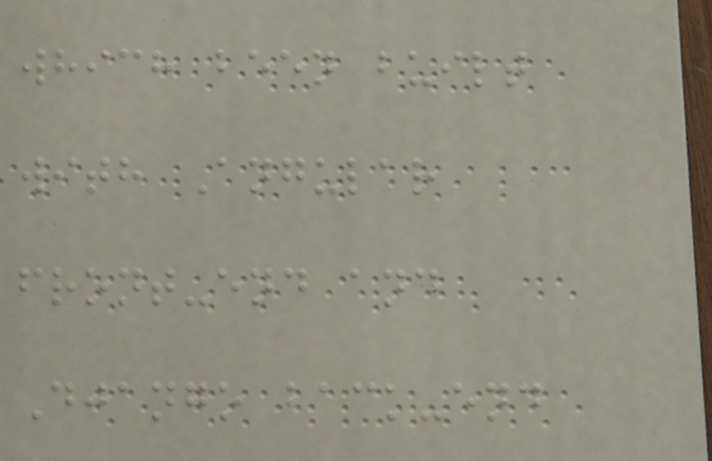which been built
with Angular
front-end and
Django back-end
